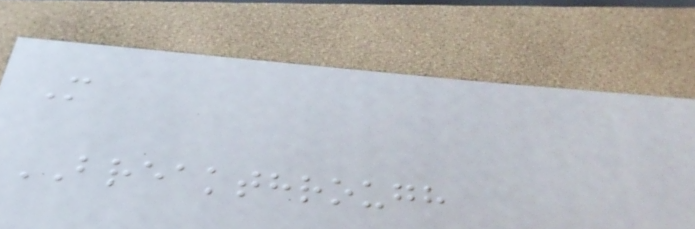M
BREAKTHROUGH
